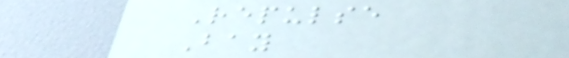Repulse
Bay
